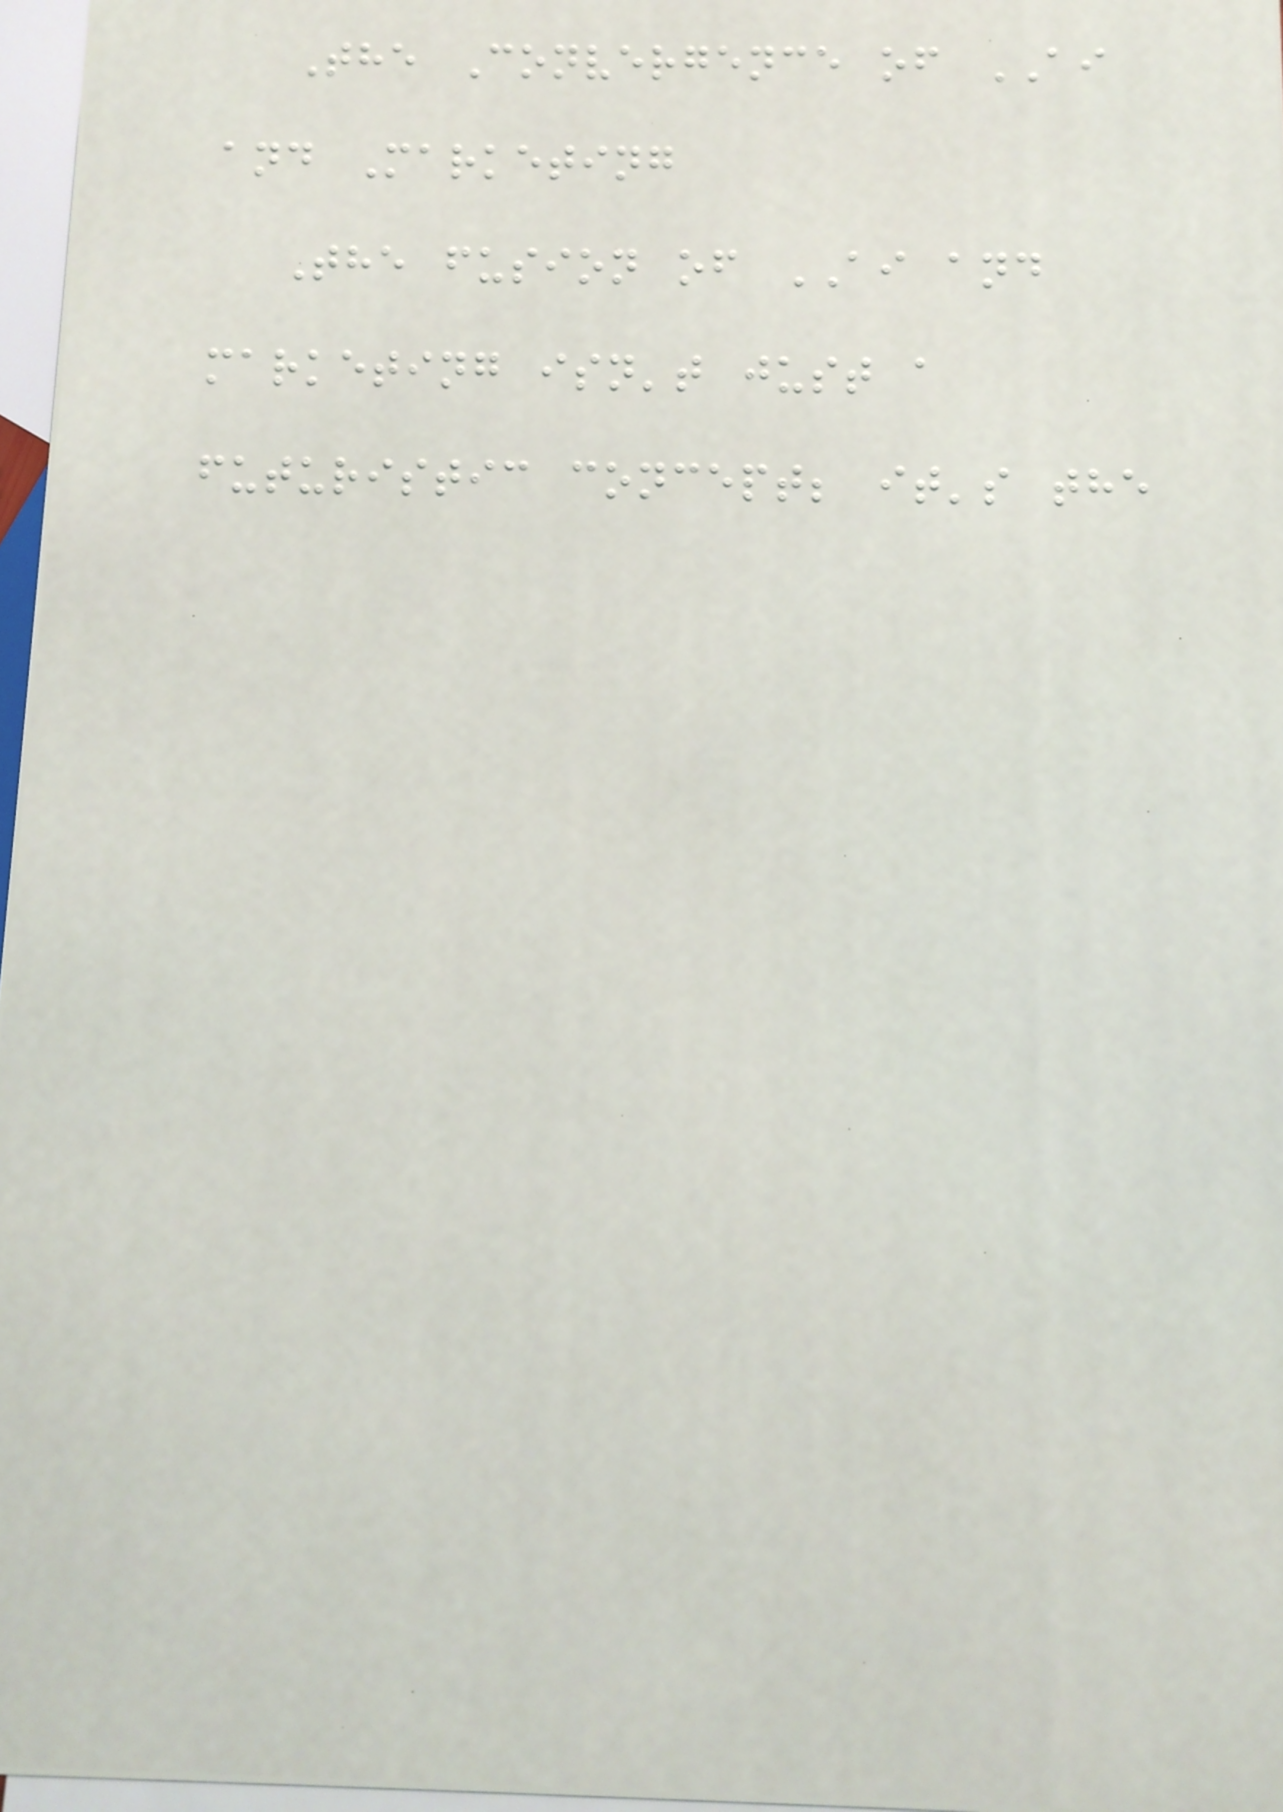The Convergence of AI
and Marketing
The fusion of AI and
marketing isn't just a
futuristic concept; it's the
